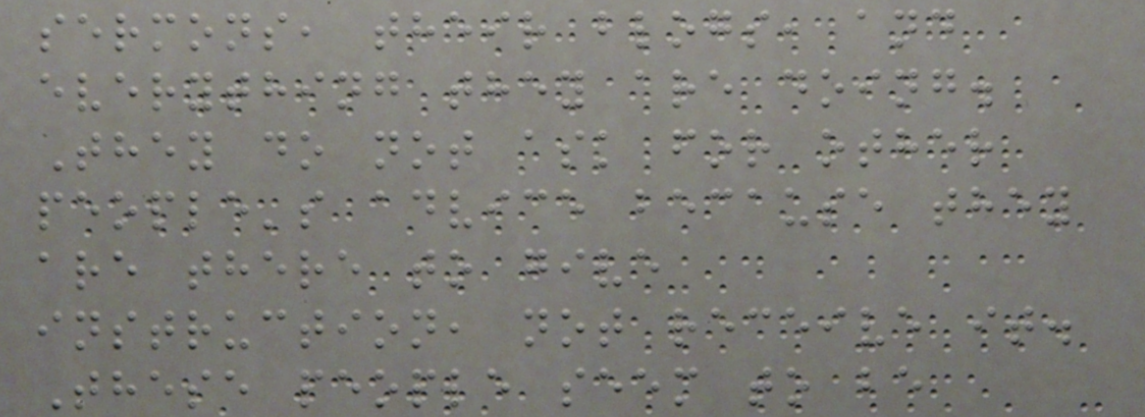sermons, their blogs, and
everything they are doing.
They do not ask for other
people's advice because they
are there to give
instruction, not receive it.
These people seem to be
